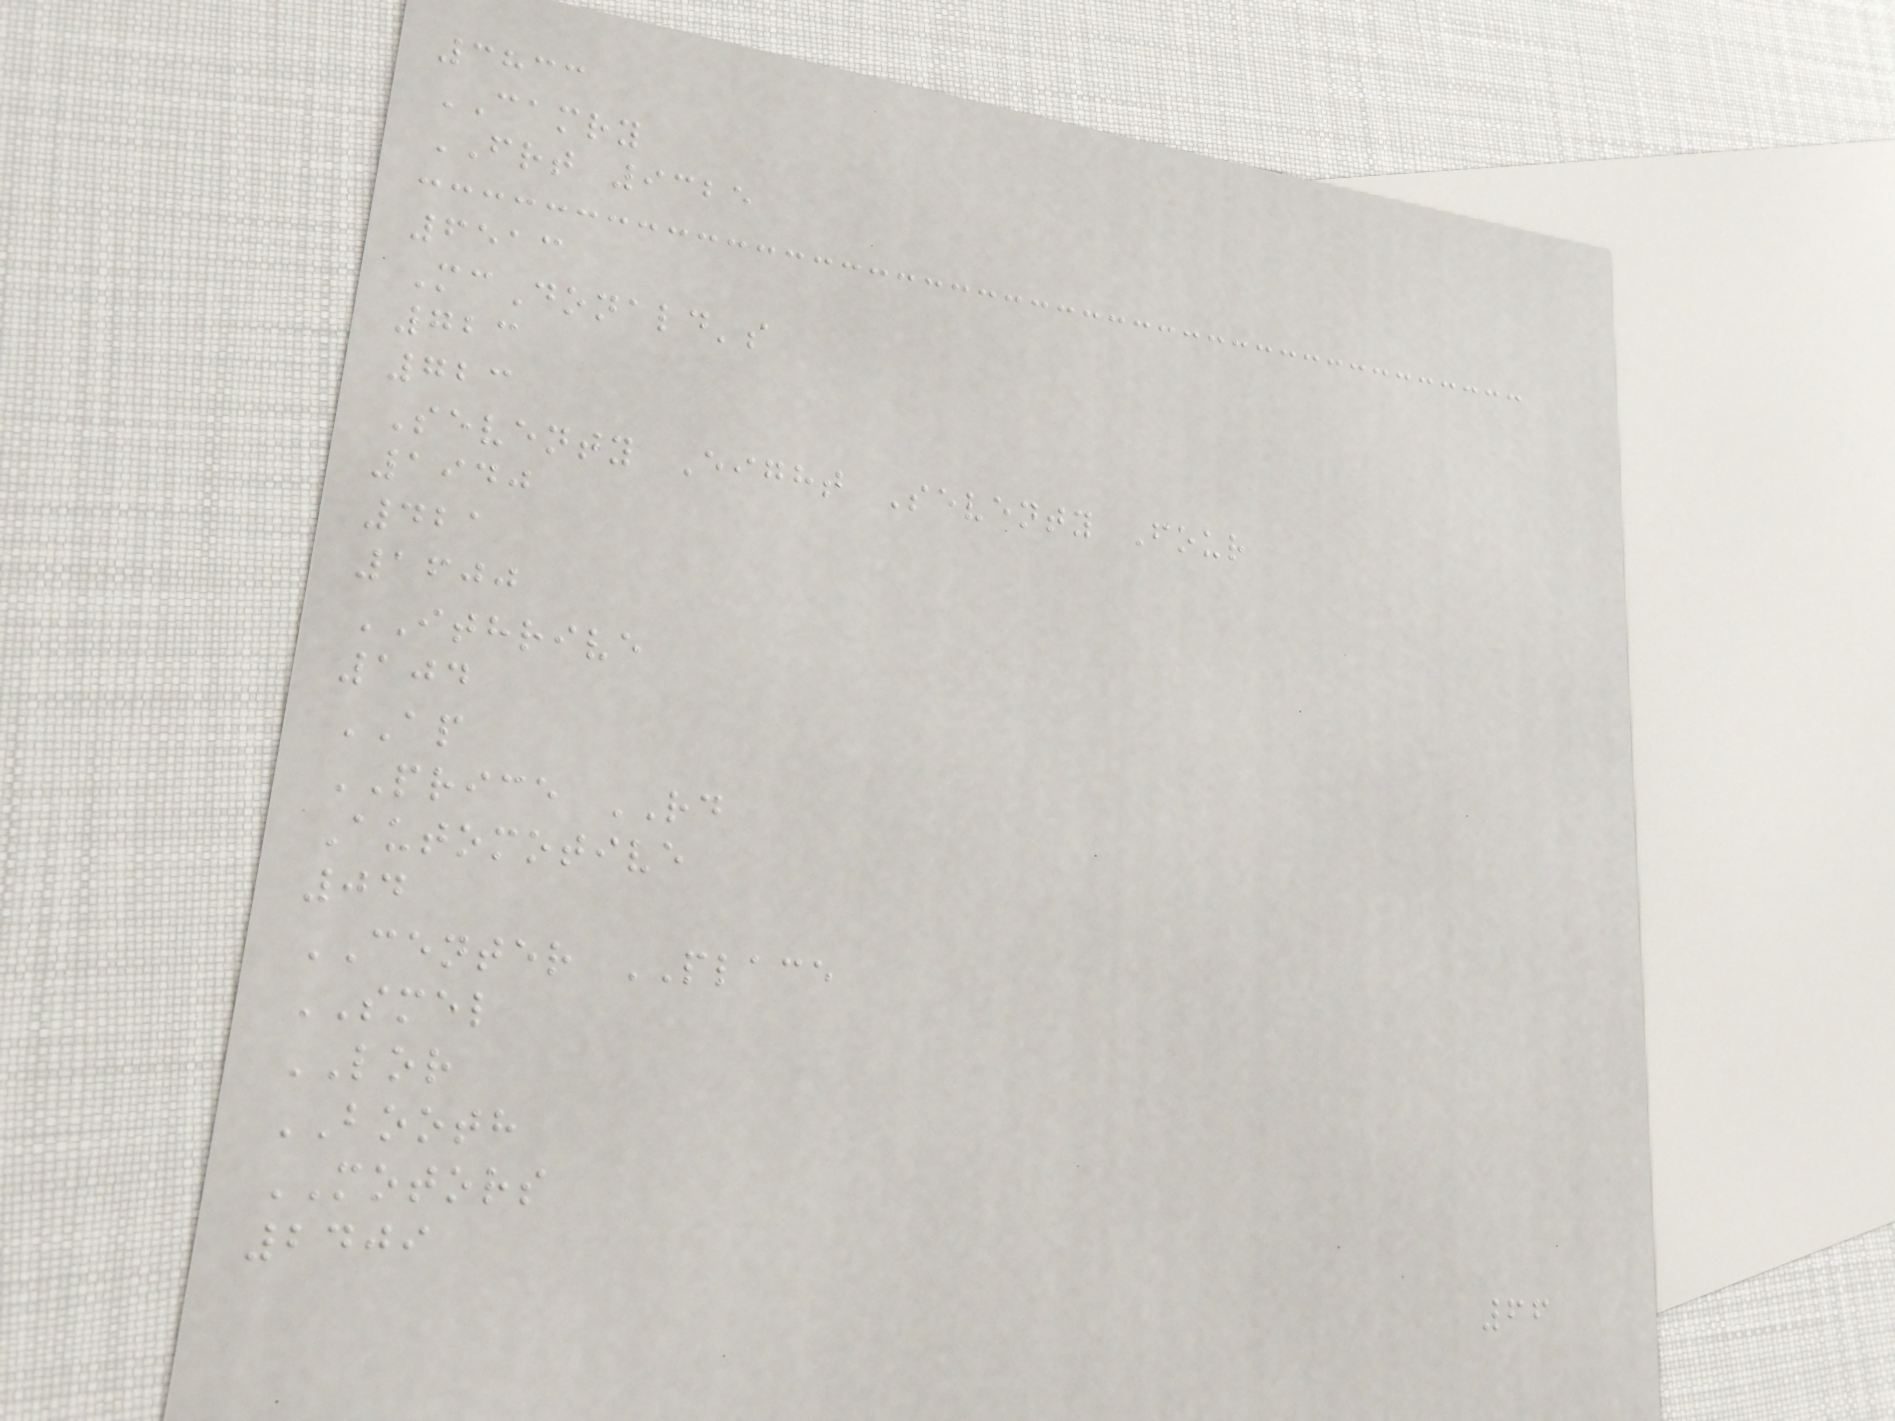3833
CAMRY
FRT 9325
6513
McDonald's
723
723
Seventy Eight Seventy Four
1940
421
1600
ITHRIVE
104
AP
PRICE RD
Automotive
04
CENTER PLACE
SMEL
LOR
BOOTH
MOTORS
2409
66
